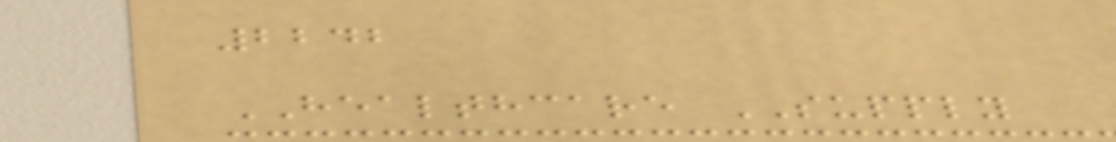2242
HEALTHCARE SUPPLY
